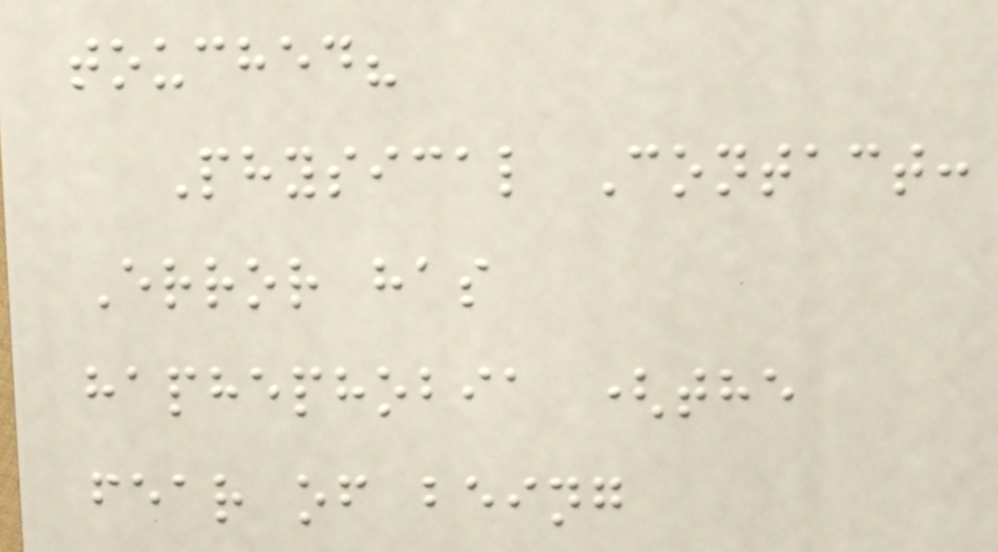touched?
Physical Contact:
Error has
haphephobia (the
fear of being
